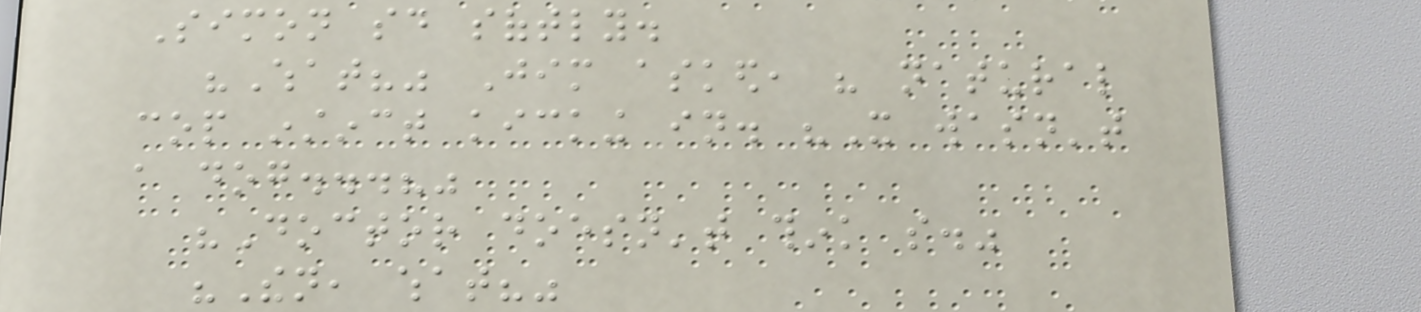Simon said softly.
"What?" Jim asked, his natural
cop instinct kicking in. "It wasn't
a dog...?"
"Doctor doesn't think so."
"Then, what?"
